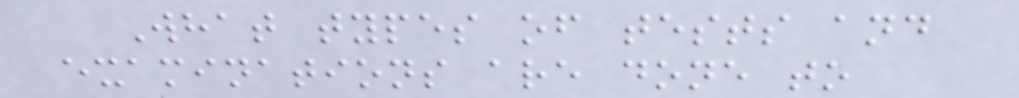What types of tests and
examinations are done to
